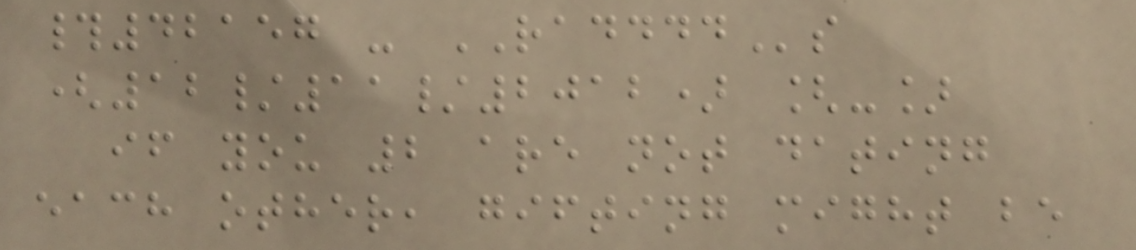#42157 - RADDDDs
(12/11/2012) [-]
if you 2 are not dating
each other, gifting might be
